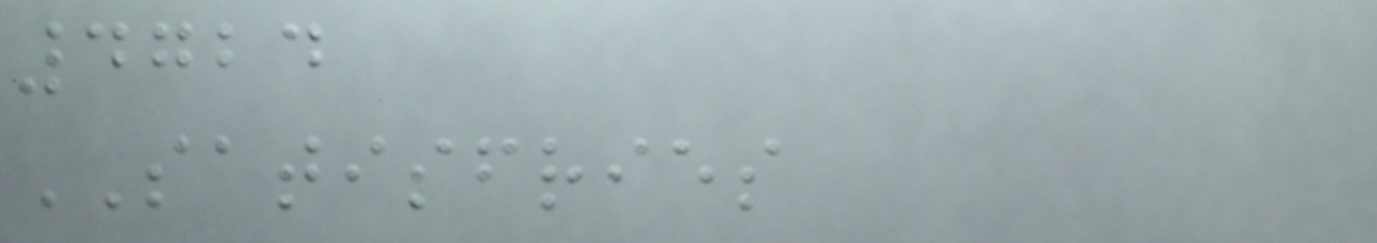4724
SATISFRIES
